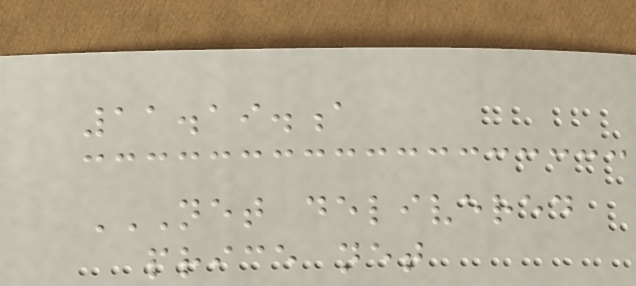11.19.a
NET DELIVERED
PRICE NET
